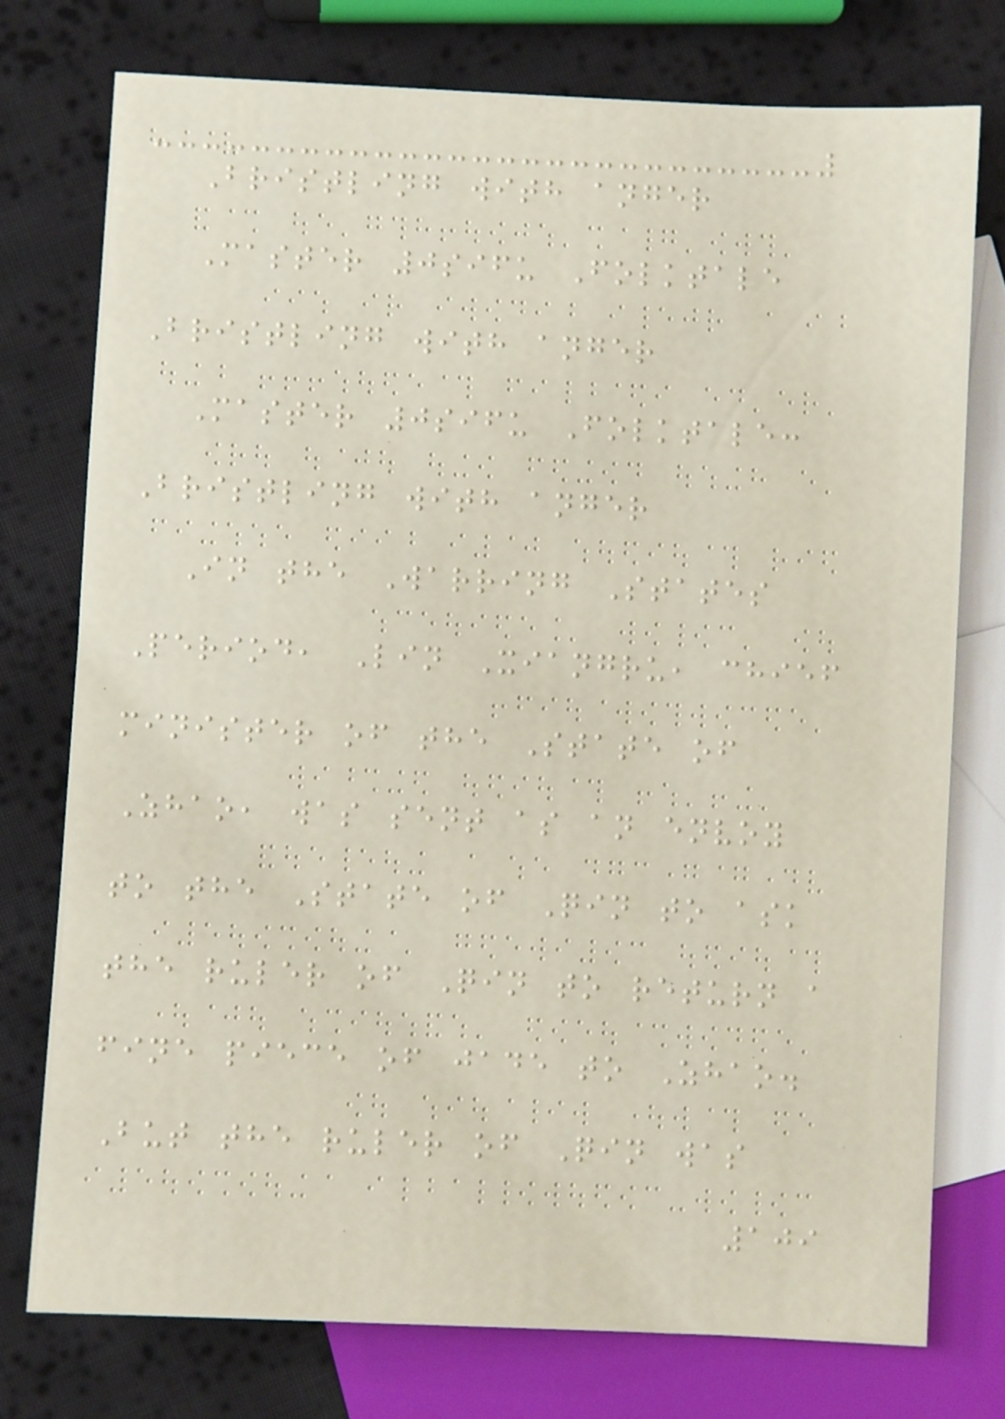Bristling with anger
Master 0sifu Folktale
Bristling with anger
Master 0sifu Folktale:
Bristling with anger
In the Warring States
Period, Lin Xiangru, chief
minister of the State of
Zhao, was sent as an envoy
to the State of Qin to ask
the ruler of Qin to return a
fine piece of jade to Zhao.
But the ruler of Qin was
109
